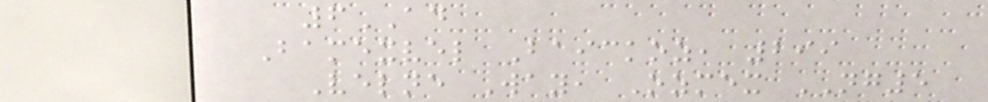6AD
Bamexvel Baickoz, 299
Velne Way, Ozmex NG5
